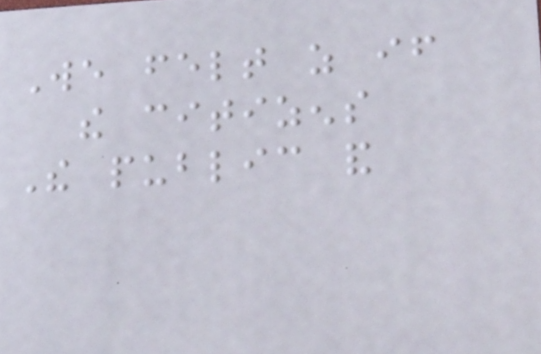We felt as if
the citizens
The public and
